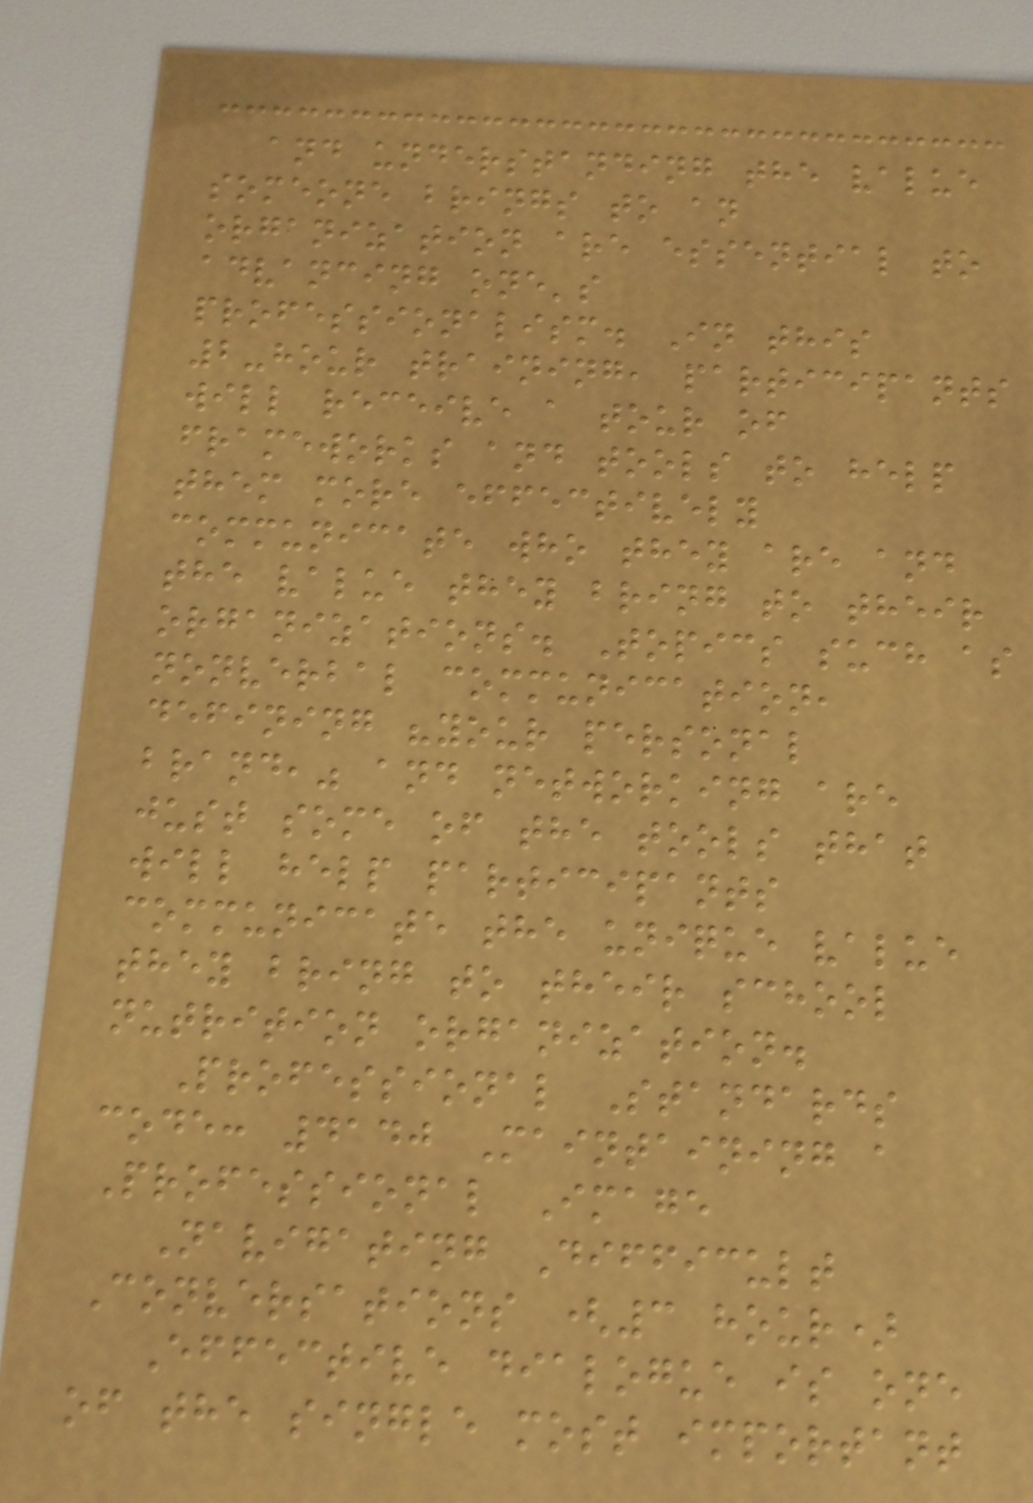and understanding the value
someone brings to an
organization are essential to
advancing one's
professionalism. In this
2-hour training, participants
will receive a tour of
frameworks and tools to help
them more effectively
communicate who they are and
the value they bring to their
organizations. Topics such as
nonverbal communication,
defining "your personal
brand," and networking are
just some of the tools that
will help participants
communicate the unique value
they bring to their school
nutrition organization.
Professional Standards
code: 4140 Maintaining a
Professional Image
Navigating Difficult
Conversations (3 hour)
Effective dialogue is one
of the single most important
